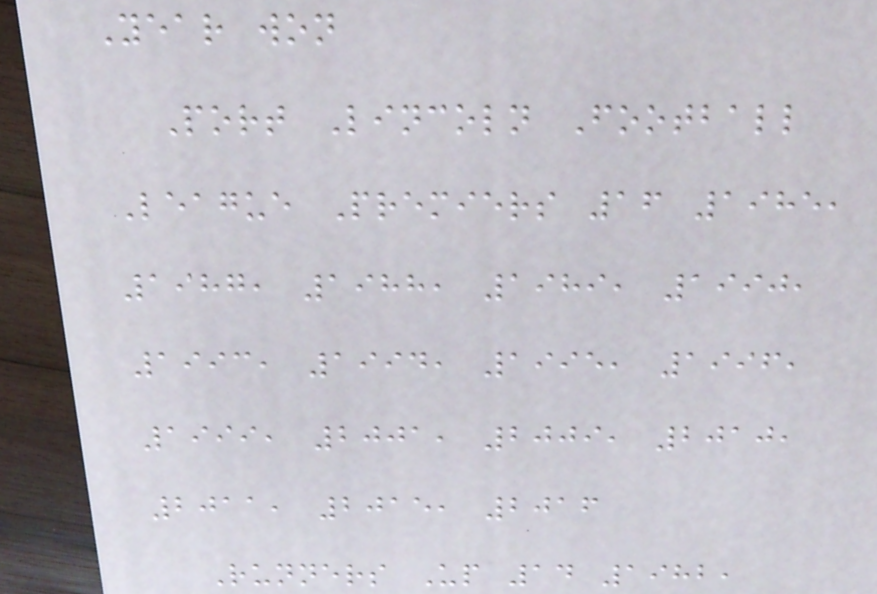Year won
Port Lincoln Football
League Premiers 16 1985,
1987, 1988, 1989, 1990,
1993, 1994, 1995, 1996,
1999, 2001, 2009, 2010,
2011, 2015, 2016
Runners Up 14 1982,
